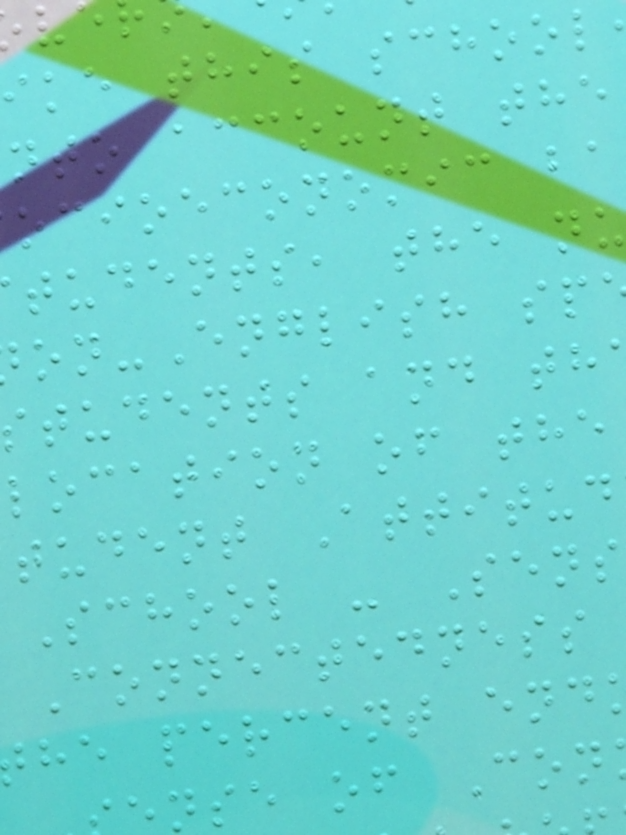ike this school
nto account the
ocioeconomic ba
tudents, the nu
on-English sp
tudents and th
location of the
tudent Attitud
School - Sens
Connectedness
he percent end
nse of Con
